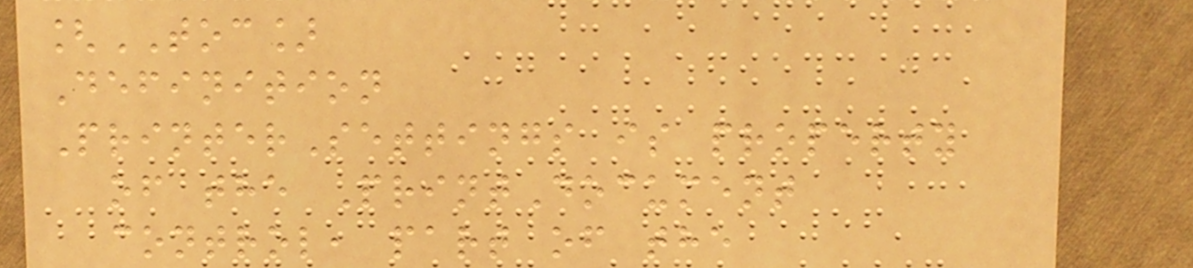[TOC]
Definition
PrinterSettings is property
of the PrintDocument
control, part of the
